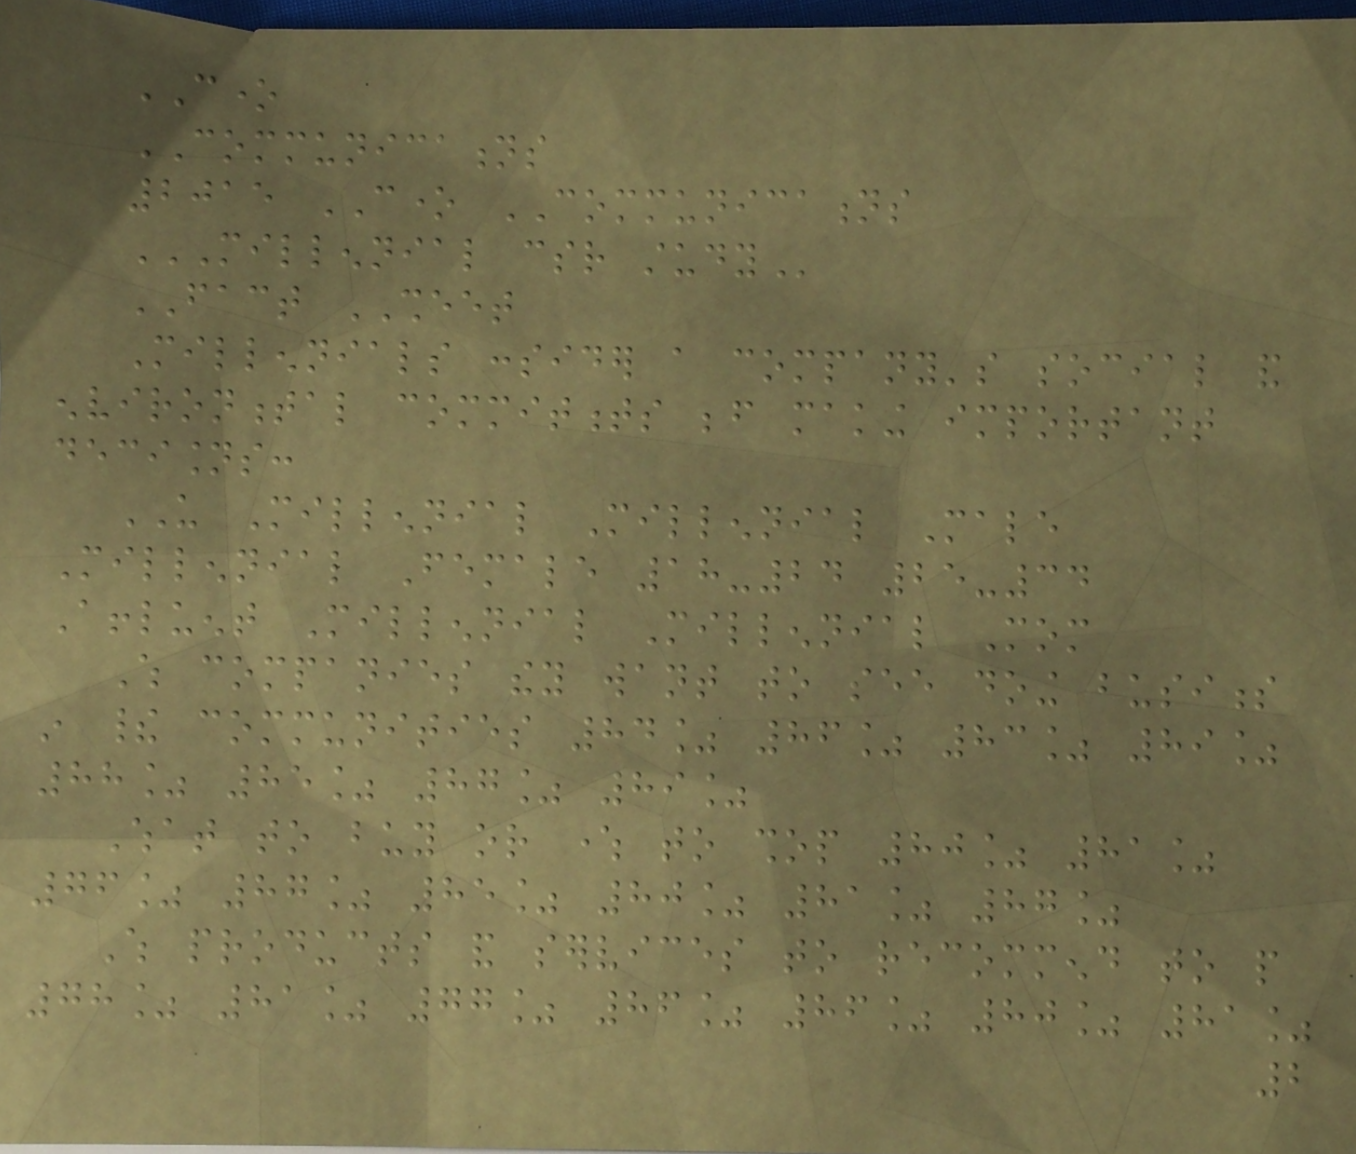CONE
COMMUNICATIONS
2015 CONE COMMUNICATIONS
MILLENNIAL CSR STUDY
FACT SHEET
Millennials consider a company's social and
environmental commitments before making important
decisions:
US Millennial Millennial Male
Millennial Female 18-24 25-34
Affluent Millennial Millennial Mom
Which companies they want to see doing business
in their communities 84% 86% 83% 89%
88% 85% 87% 89%
What to buy or where to shop 80% 81%
76% 87% 85% 80% 81% 87%
Which products and services to recommend to people
78% 81% 77% 86% 86% 80% 81%
2
